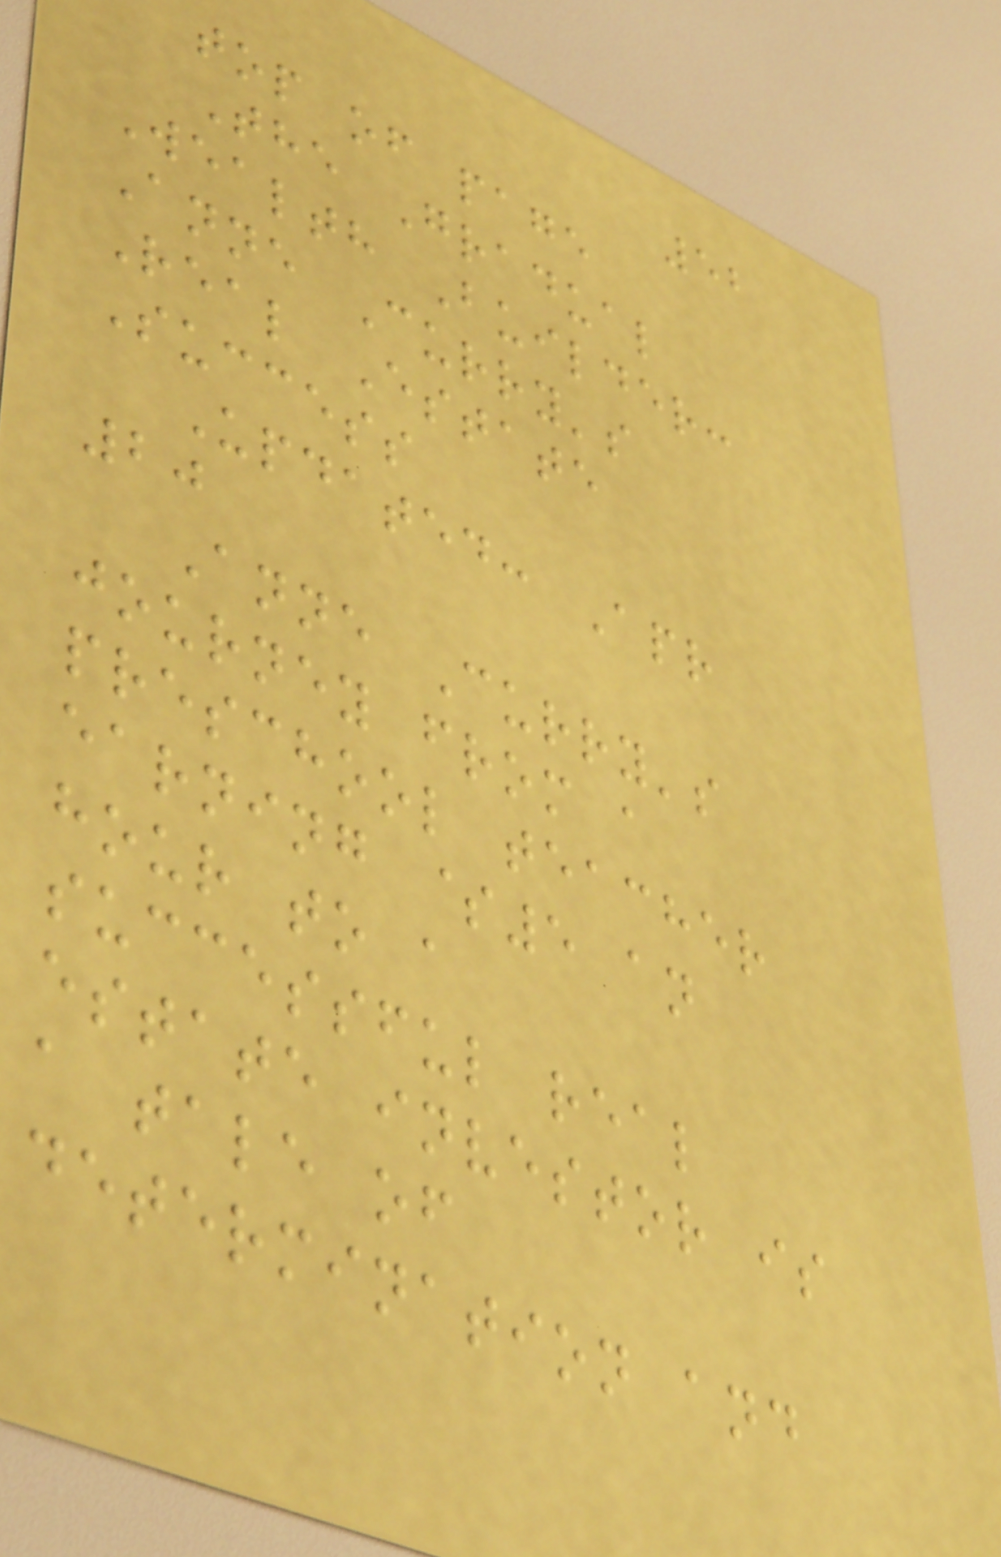52
top of page
The Gradual
Wealth Builder:
Anne Curry's
Real Estate
Success
Updated: Apr
20
Anne Curry's
journey from a
preschool teacher
earning $5 an
hour to a
successful real
estate investor is
a tale of
determination and
